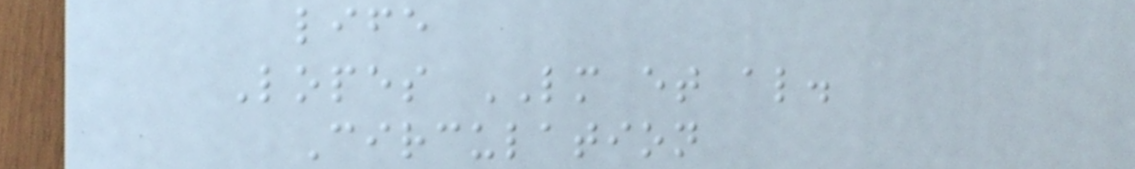life
Lopes LM et al.
Circulation
